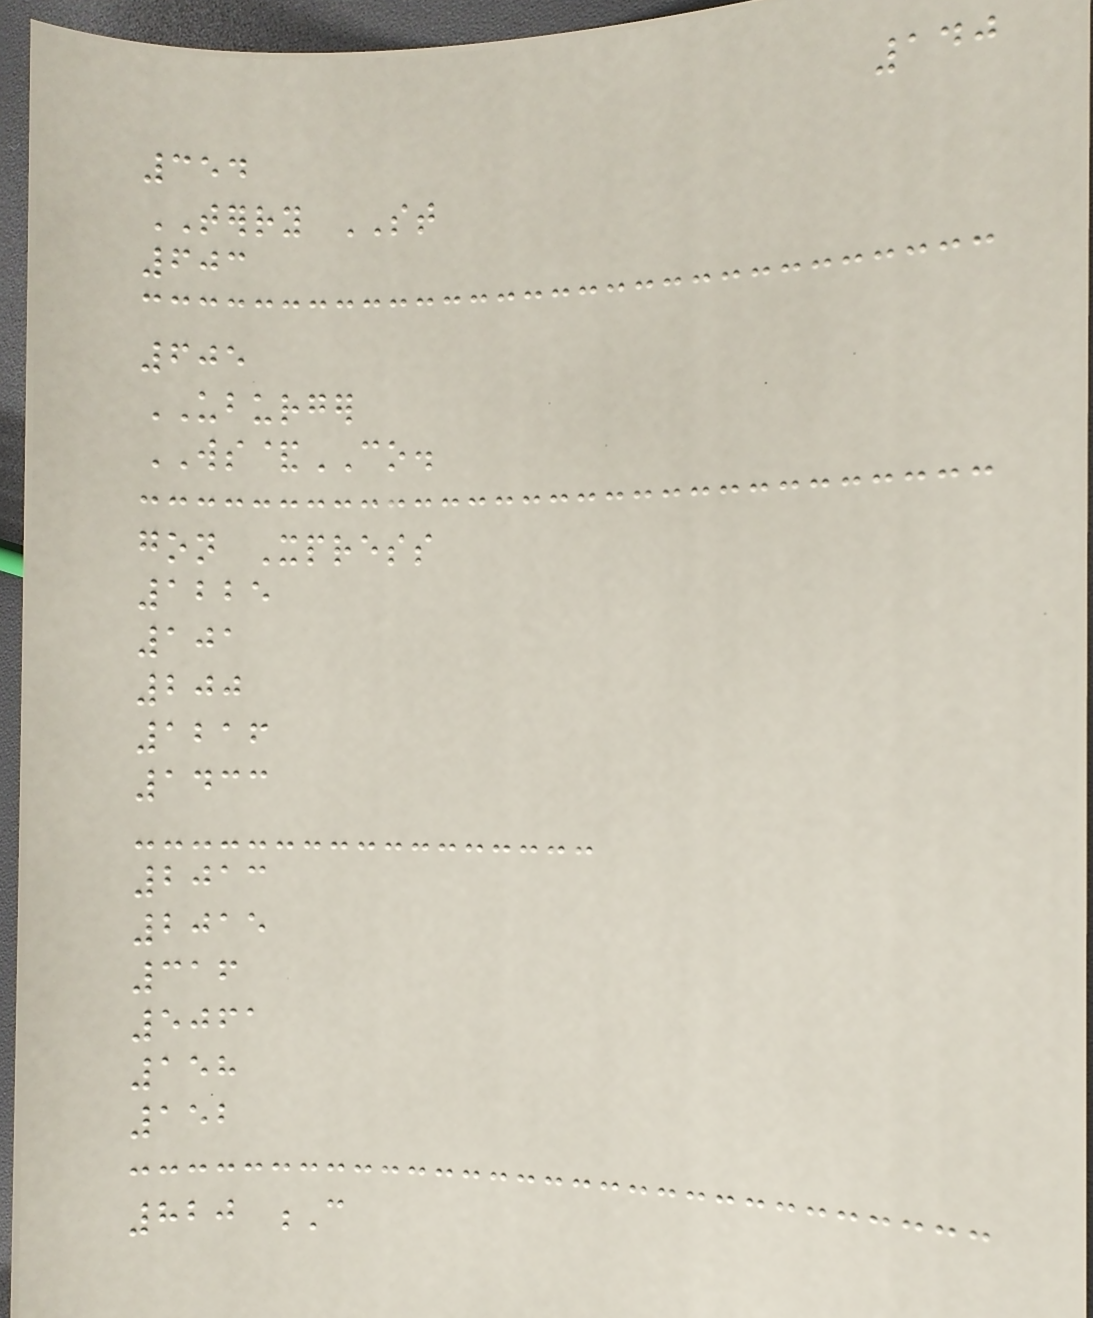140
354
TERRY ST
603
605
UBURGER
WS&CO.
gon Xpress
1225
101
200
1216
1433
2013
2015
316
5061
158
152
820 C
